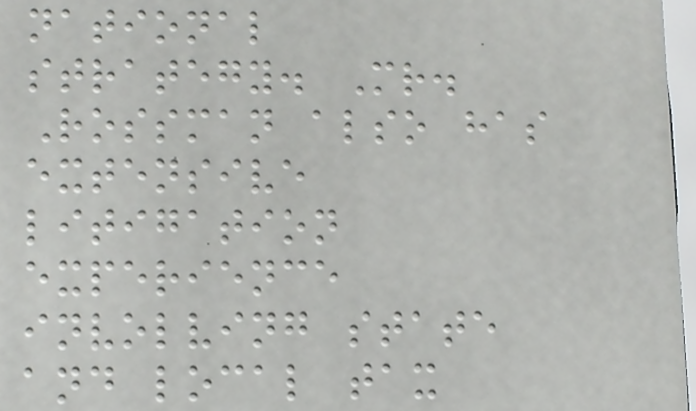national
strategy. Mr.
Rossman also has
extensive
litigation
experience
involving state
and local tax
